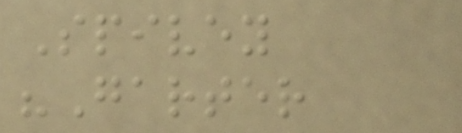Spivey
"Garter
